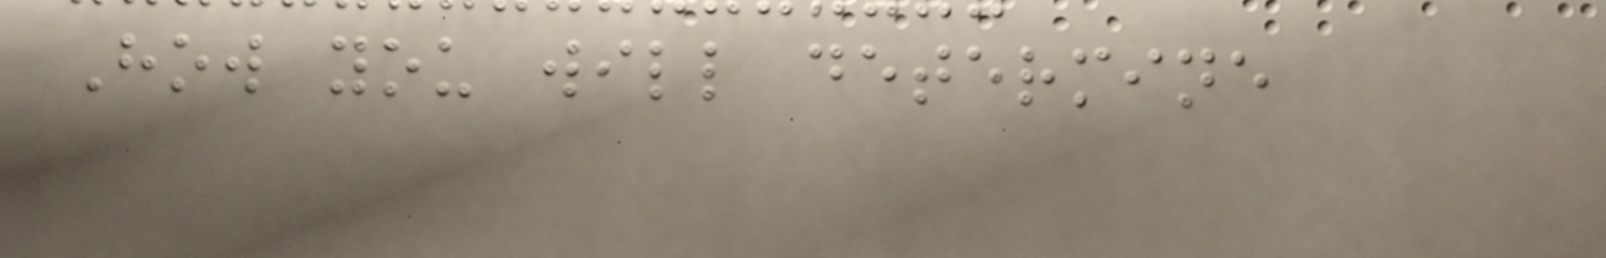How you will determine
